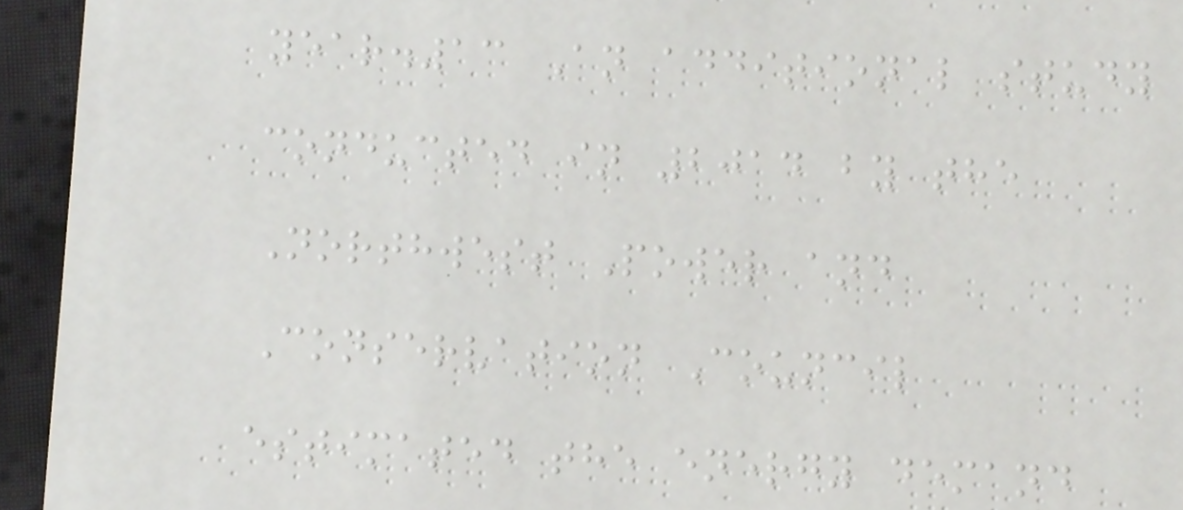year.13 An additional study
conducted in 2014 by the
Northwest Power and
Conservation Council
estimated the energy demand
